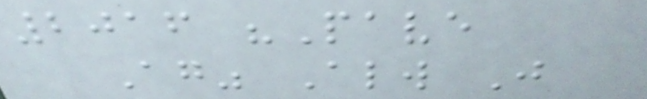2016 "Pave
Again" Always Just
